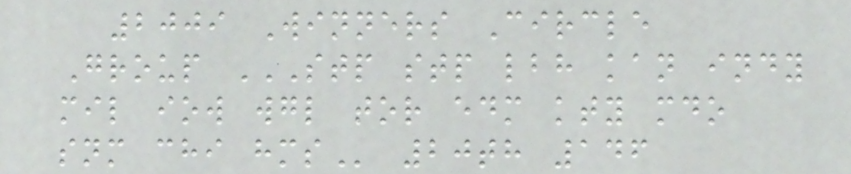2009 Winners Circle
Group STP STP LBH KAN INDY
MIL IOW WGL TOR EDM KTY MDO
SNM CHI HMS 20th 146
